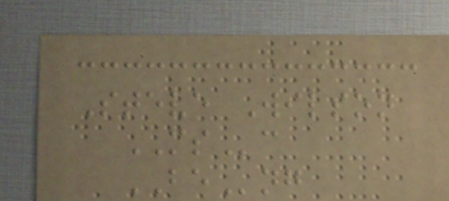Steve Wilson
MSc
BEng
